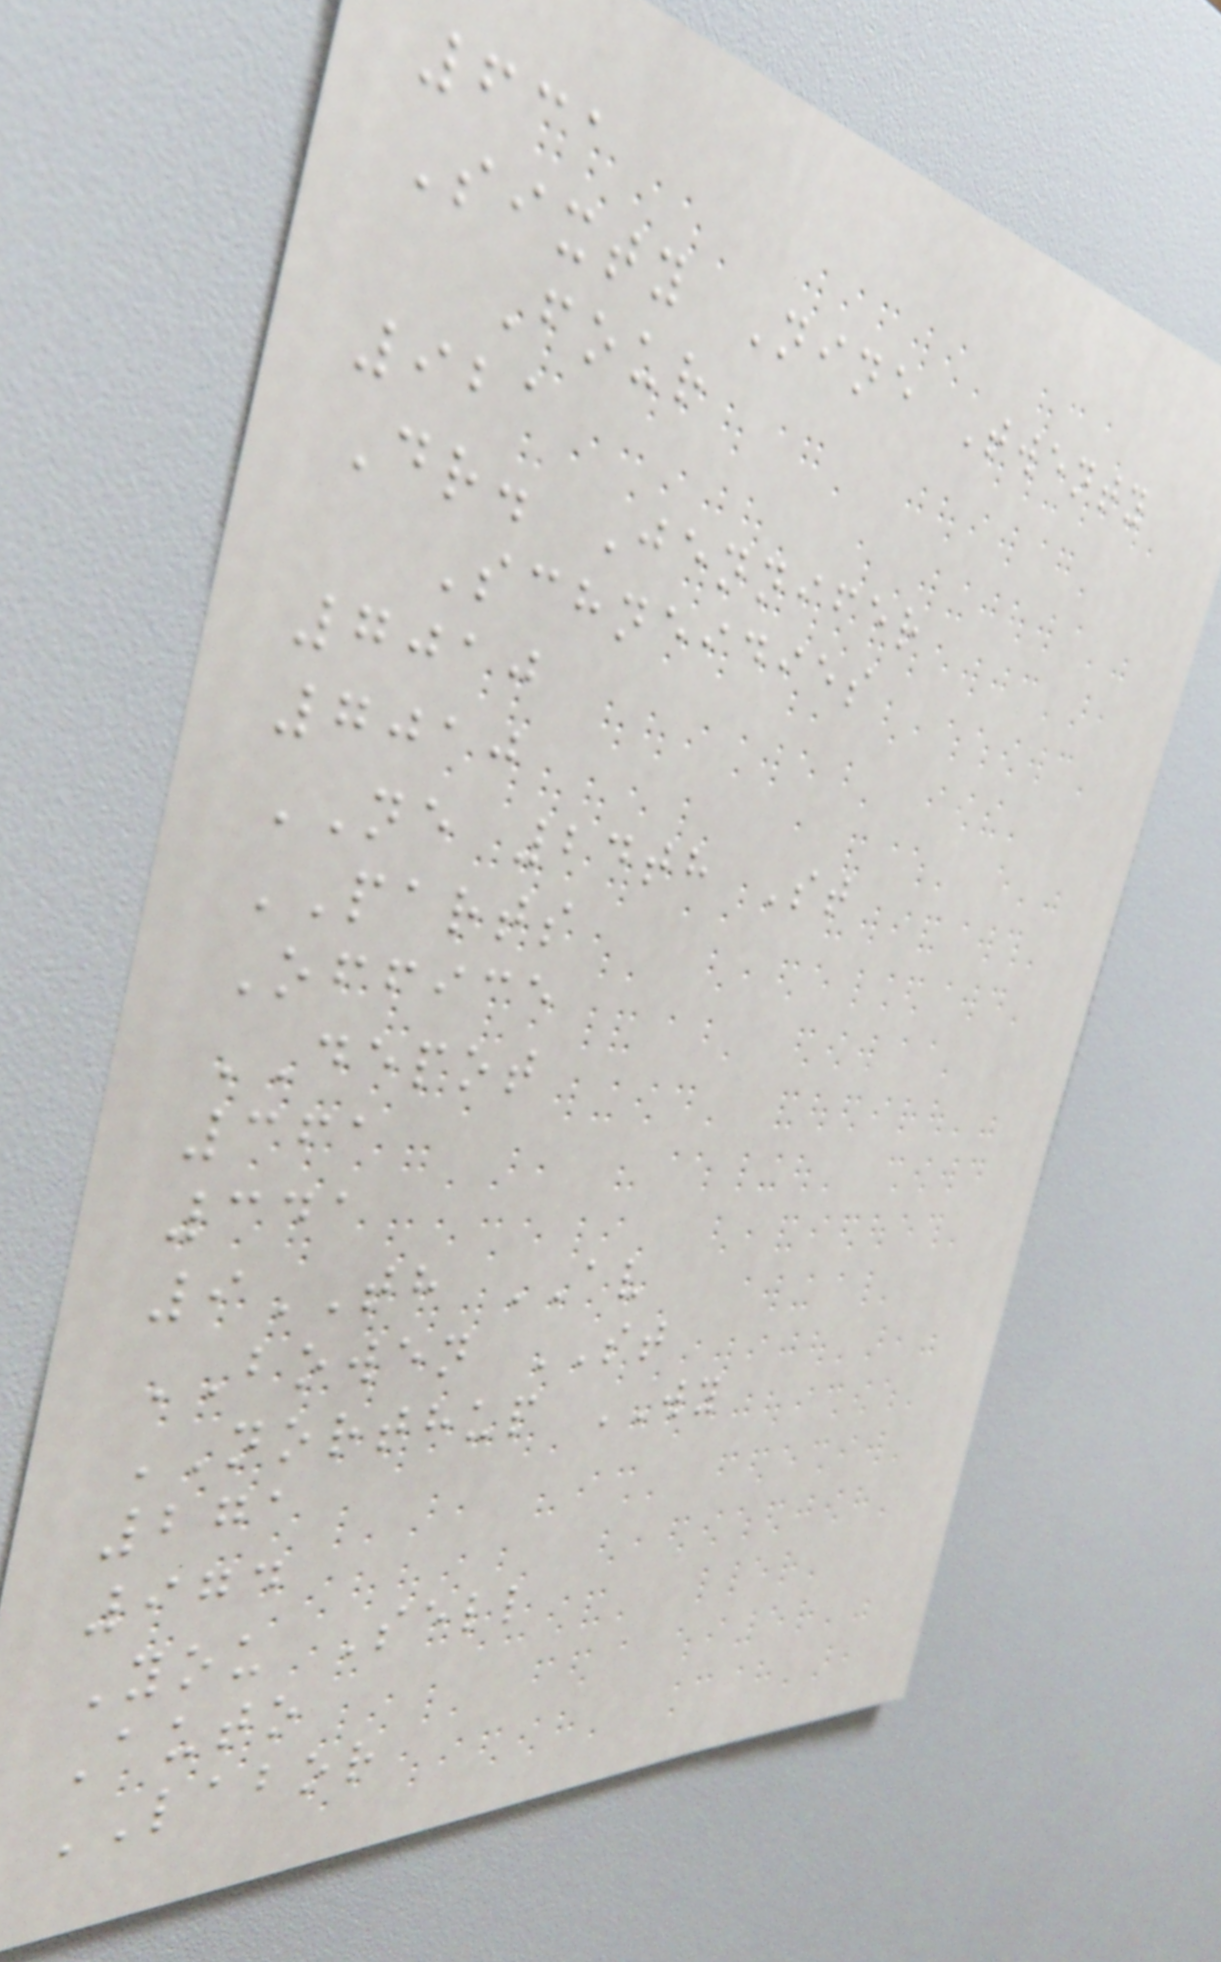631
Sixty Nine Twenty
Four
921
Dr. Jennifer
Schneidies
7010
7010
NE 24th St
PARTS
Office
DEPOT
361
341
9TH AV
BOWEN ST
NORTHUP WY
271
974
You Sell
Auto
LABOR
